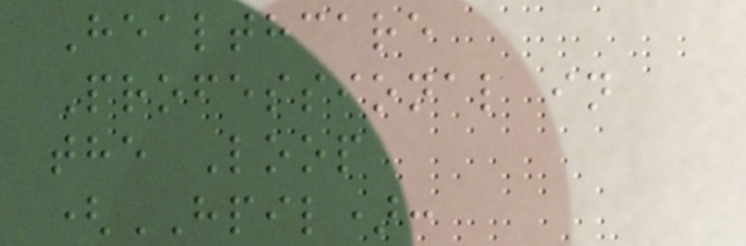Healthcare
Professional in
the Loop
(HPIL):
